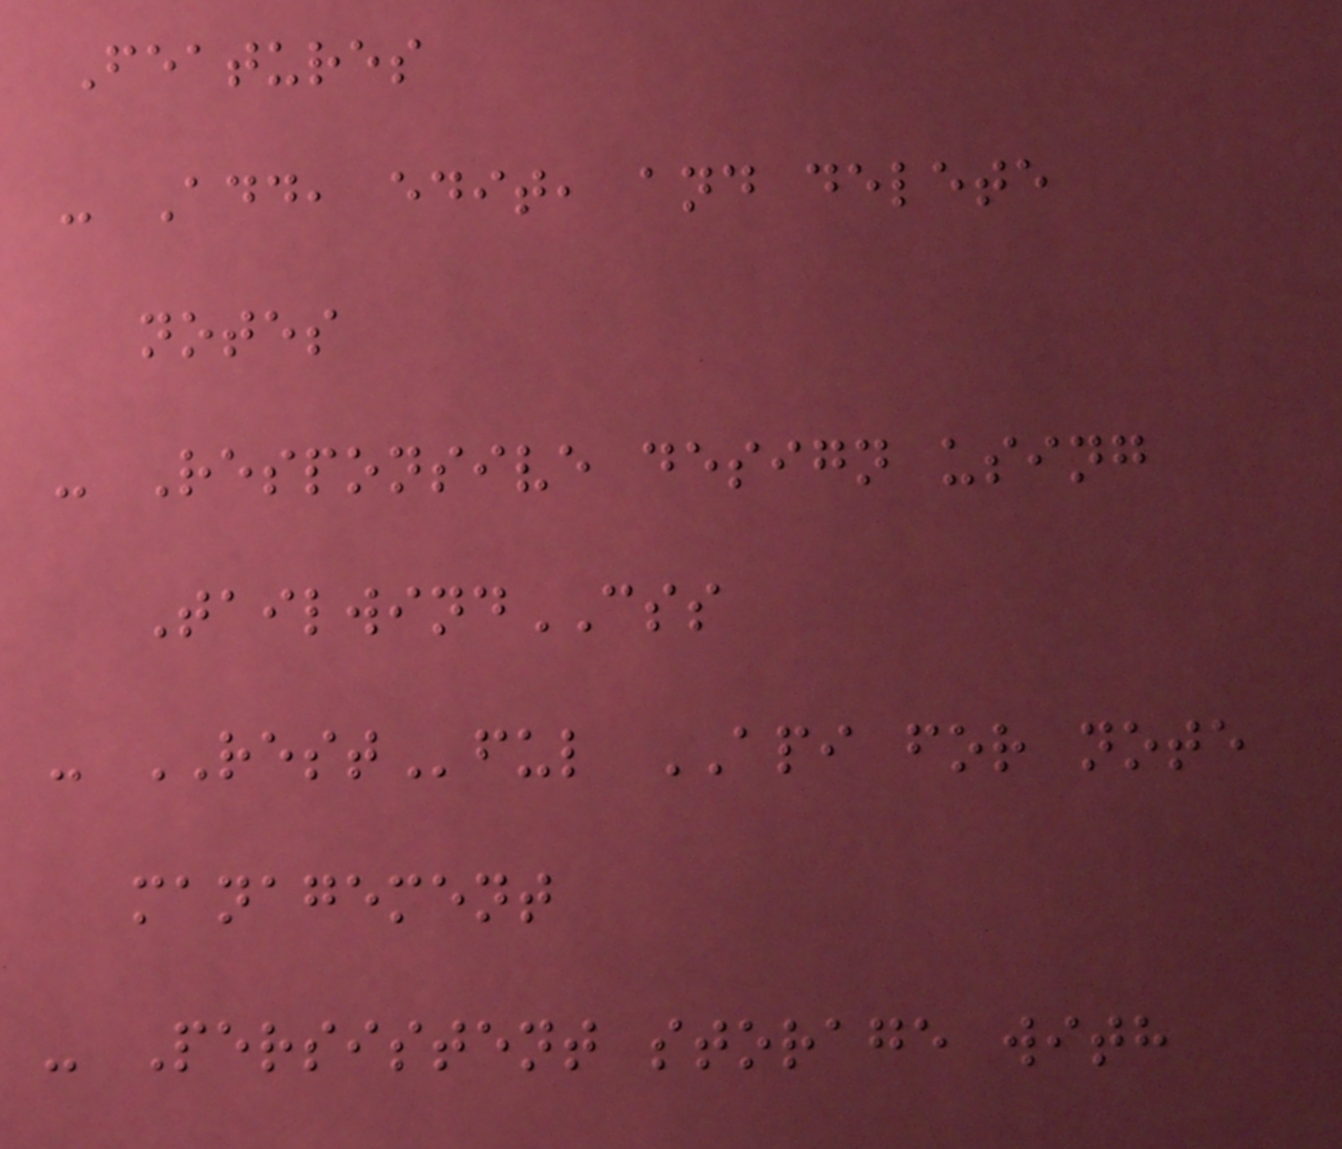Features
- Add, edit, and delete
notes
- Responsive design using
TailwindCSS
- RESTful API for note
management
- Persistent storage with
